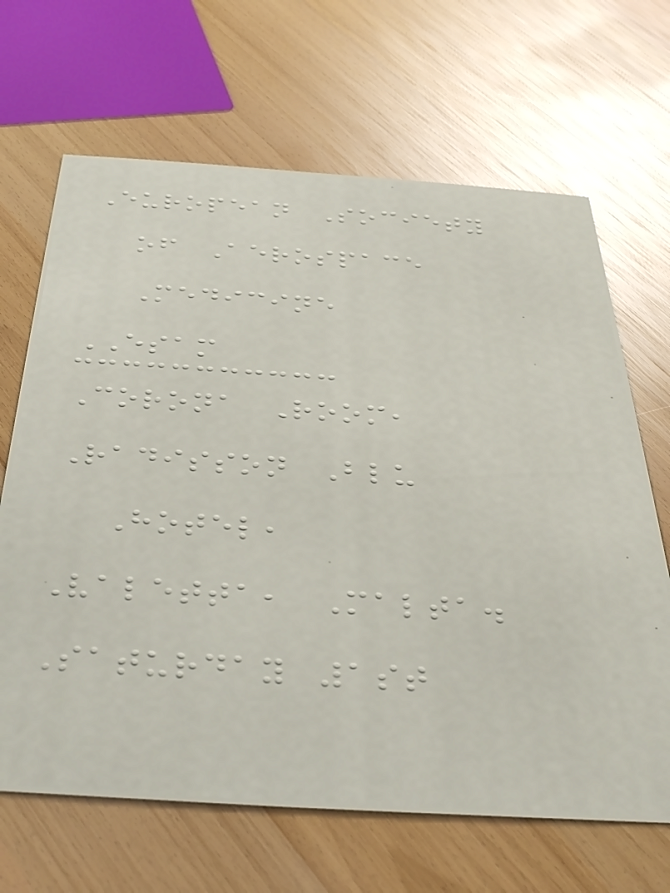European Society
of Aerospace
Medicine
ESAM
Corona Room,
Radisson Blu
Hotel,
Valetta, Malta.
Saturday 1st
